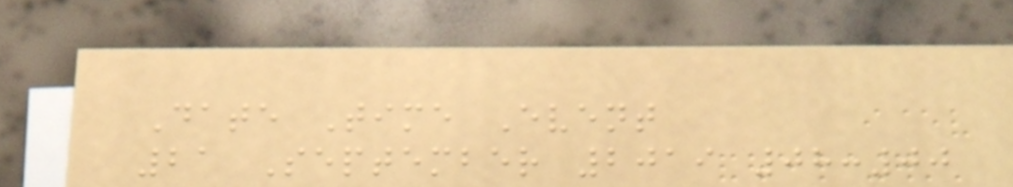Date Time Event
21 September 2019 08:00
